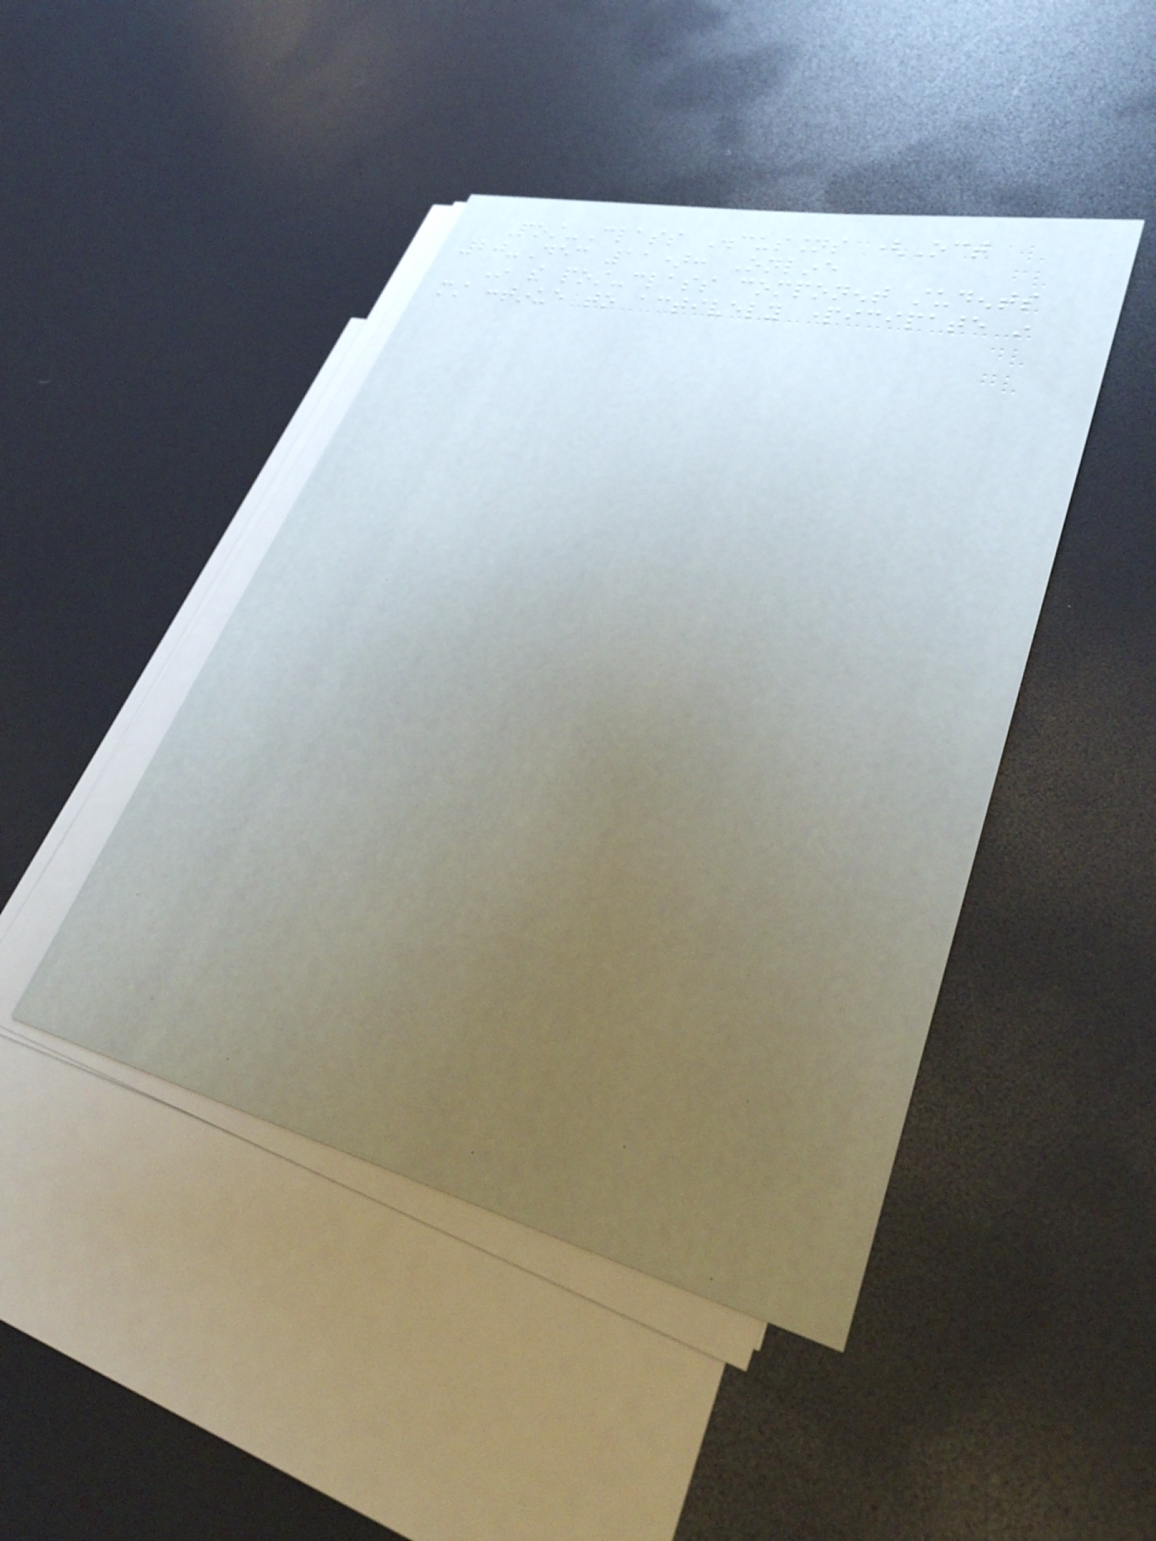Post-Class Discussions (Oct
20-Dec 11): Online
In the post-class component students
must continue to actively participate in
